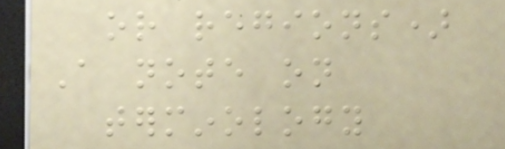or regions)
A note on
terminology
